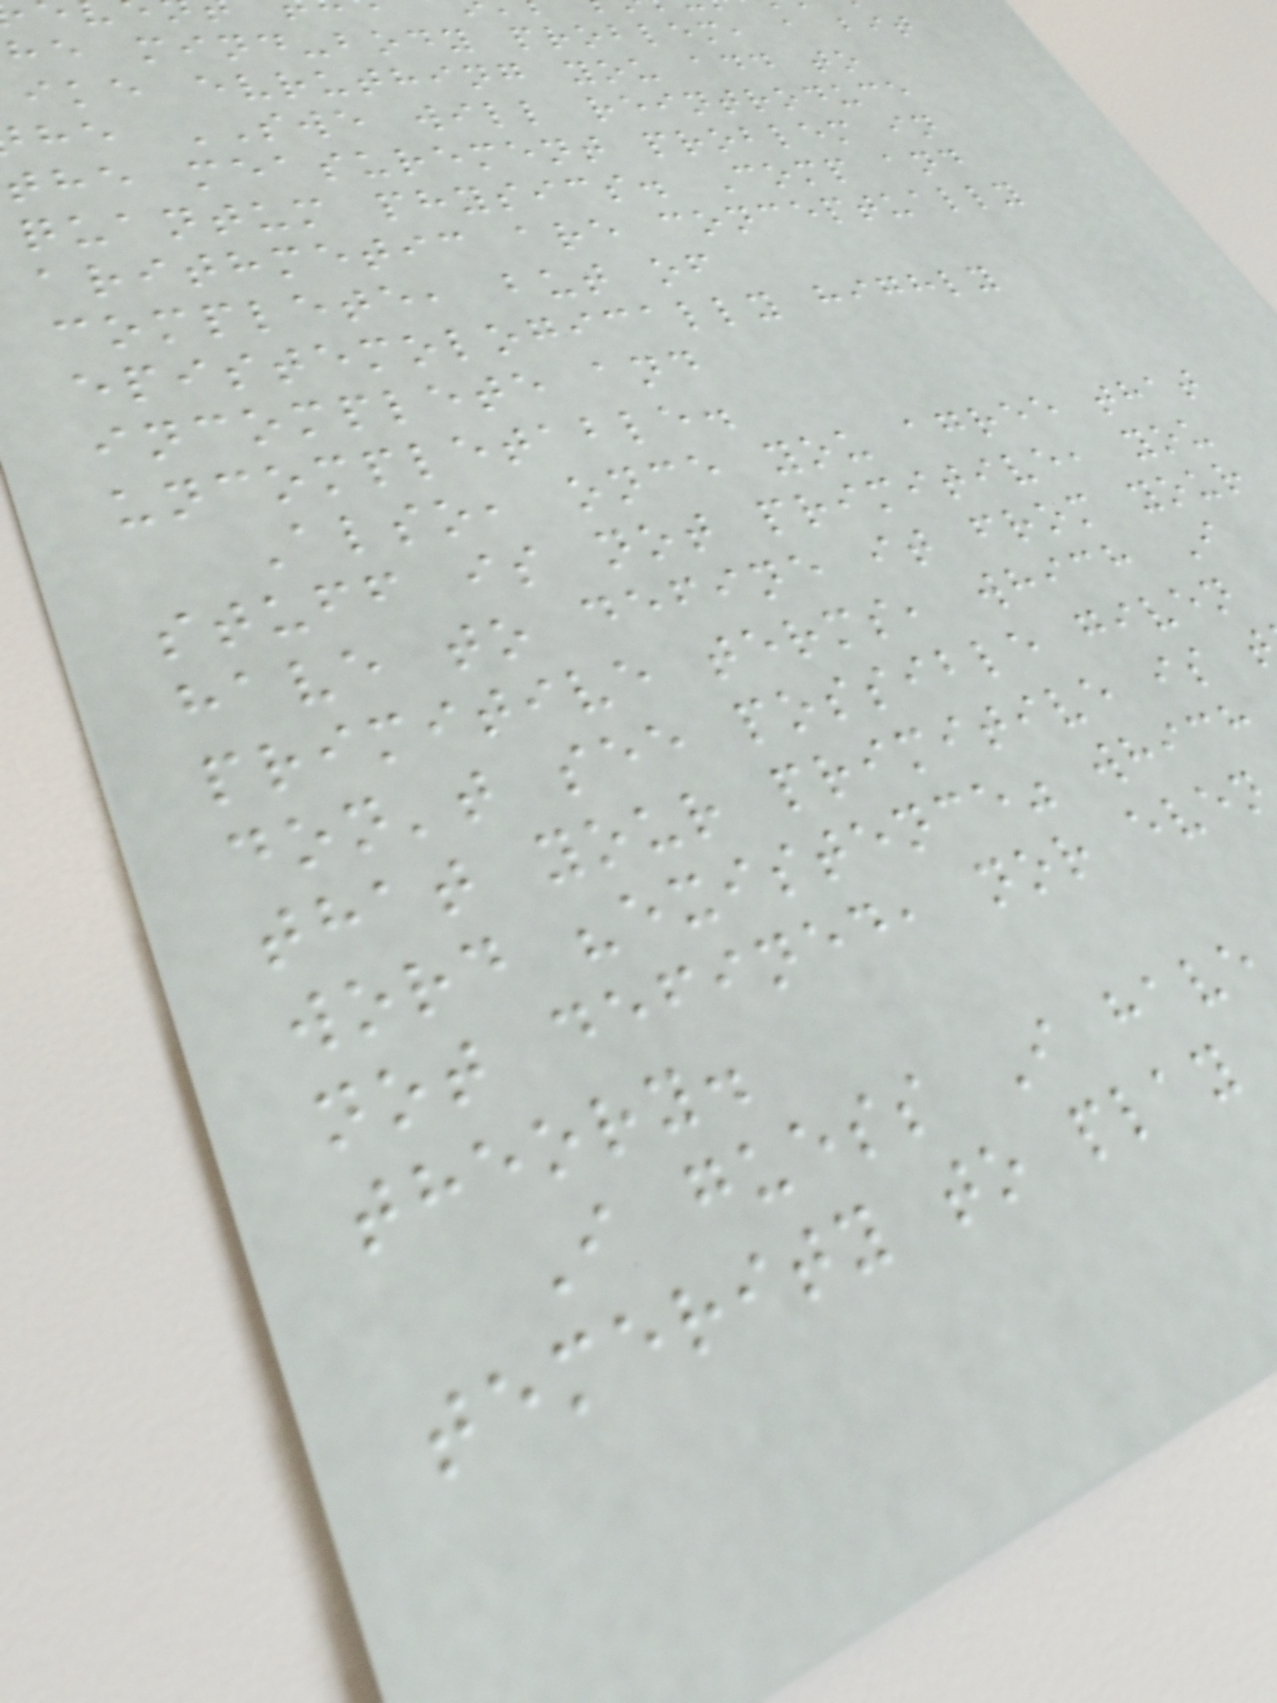he mind-body problem, a bit
ike evruthing you add to
he SWE will reintroduce
the measurement problem in
quantum physics. Comp and
arithmetic are conceptually
complete, but of
epistemologically highly
incomplete and
uncompletable.
Also, once you agree that
stuff is not primitive, you
have to define it from your
primitive terms, which I
don't see possible given
that your primitive is
word "existence" which
not defined, nor even
theory.
I guess I have
temerity to play
